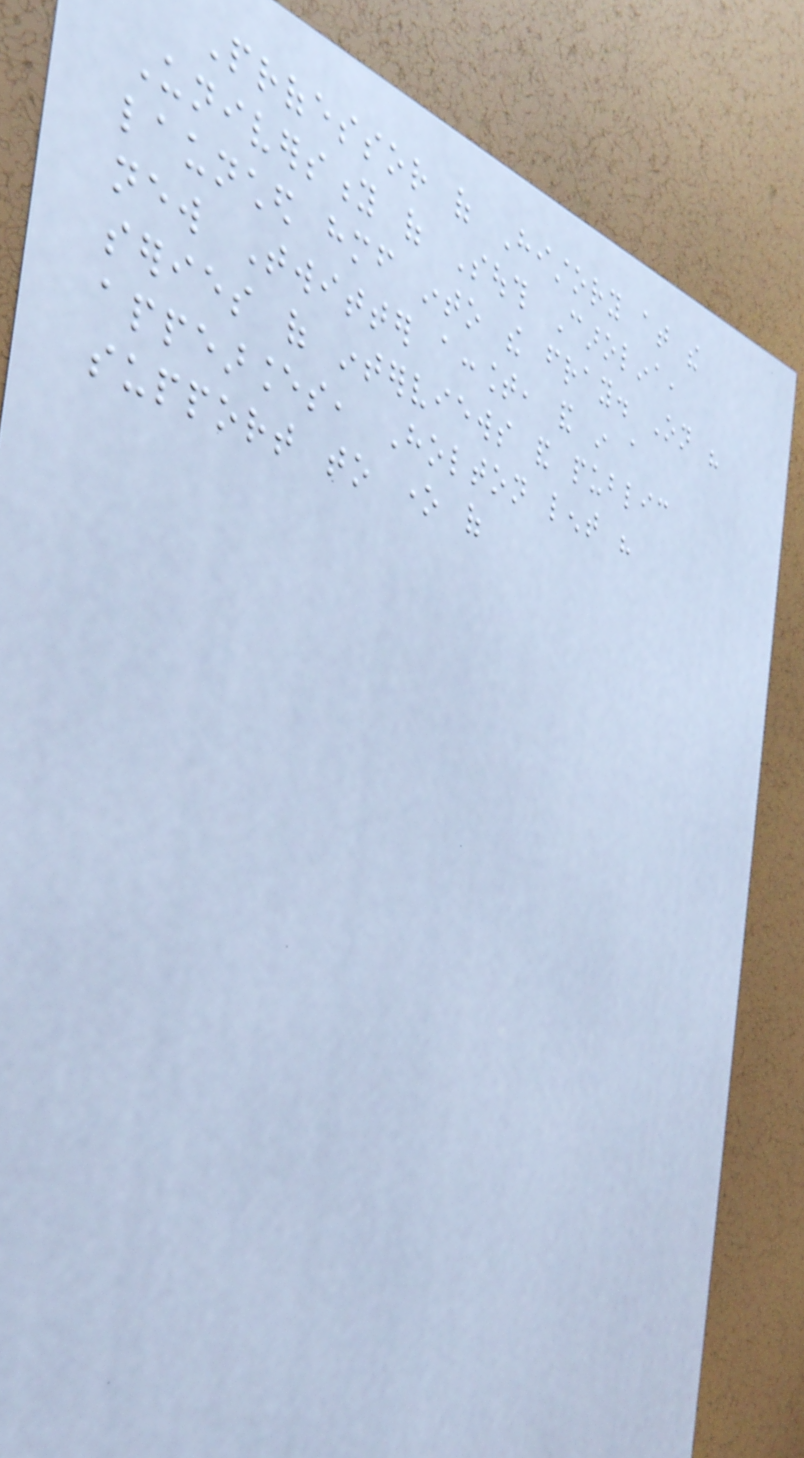Professor of History at the
University of South Carolina,
launched himself into the fray. On his
new Twitter account, and in a
series of interviews and public
appearances, Holton lent his
support to one of
